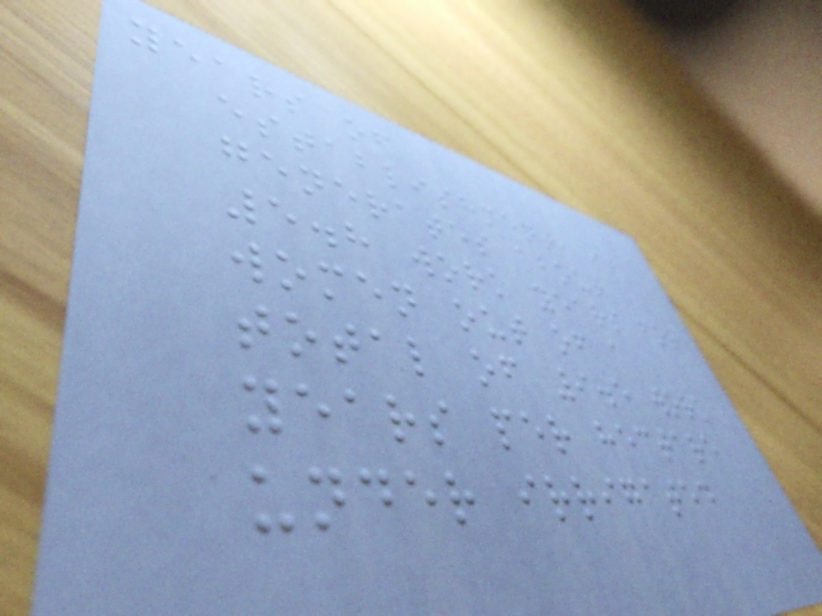years of
establishment, it
generates about
5.8 work years for
women out of a
total of 9.5 work
years per hectare
under irrigated
